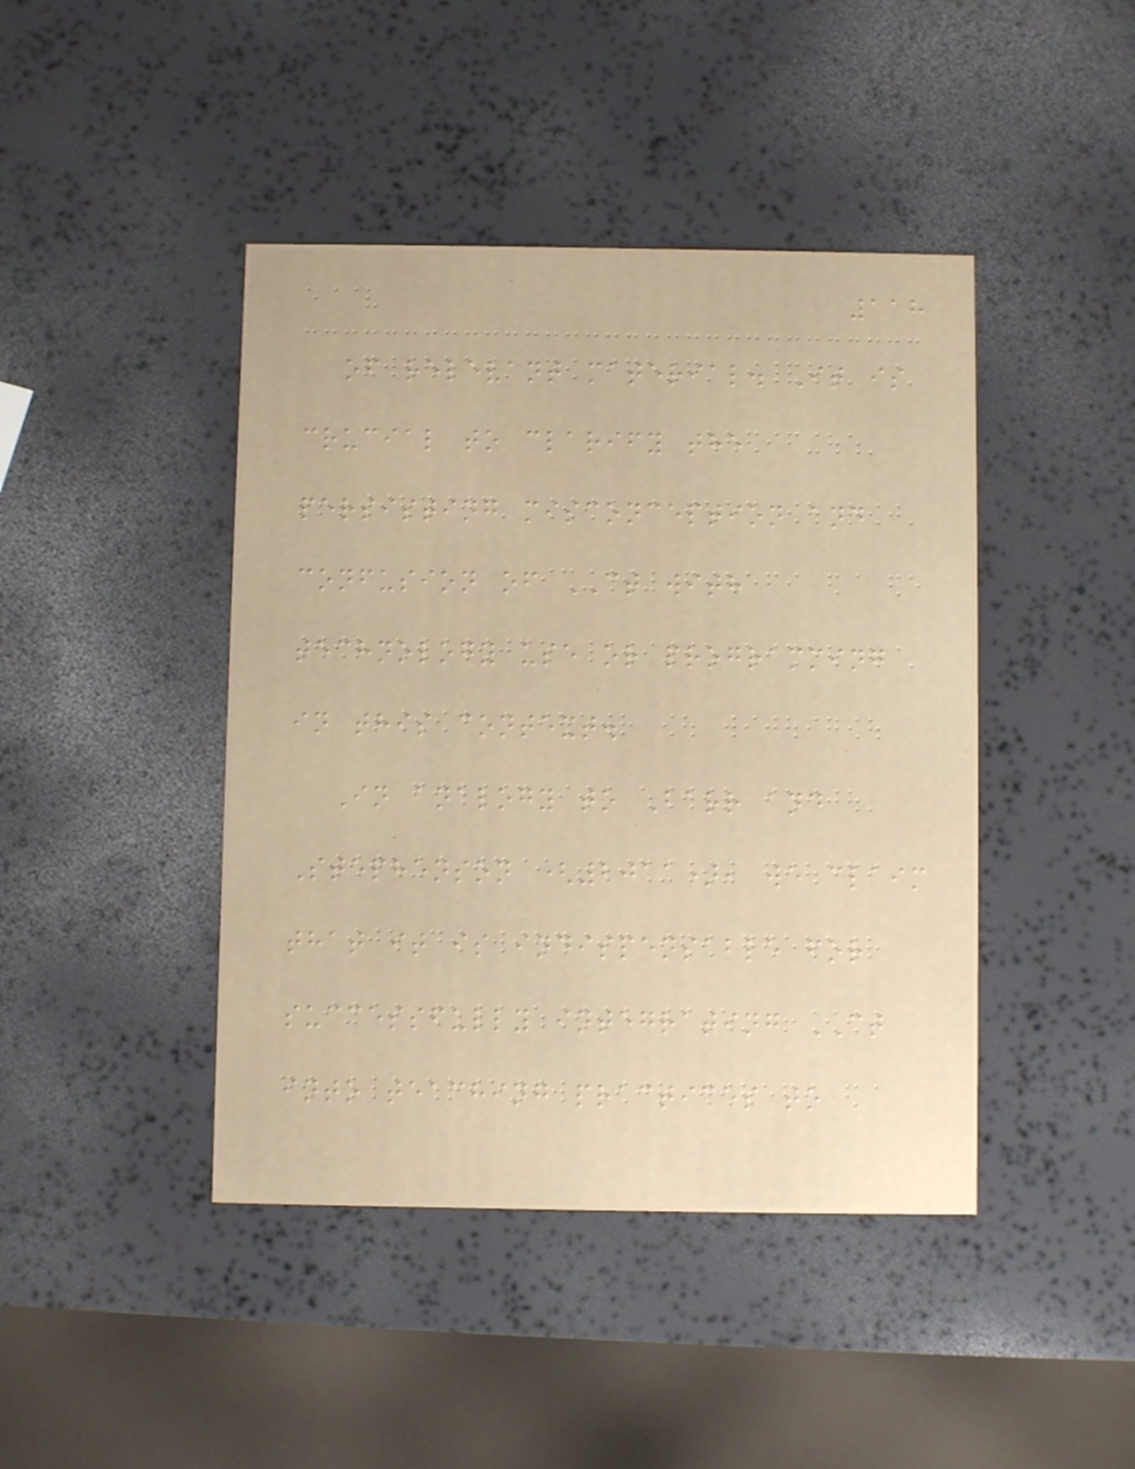118
of relevant material. It is
crucial to clarify the
persisting misconception and
confusion of CT with
technology use or programming
in this context.
In analogy to Barr and
Stephenson (2011), we claim
that it is indispensable for
successfully integrating CT
into teaching practices to
